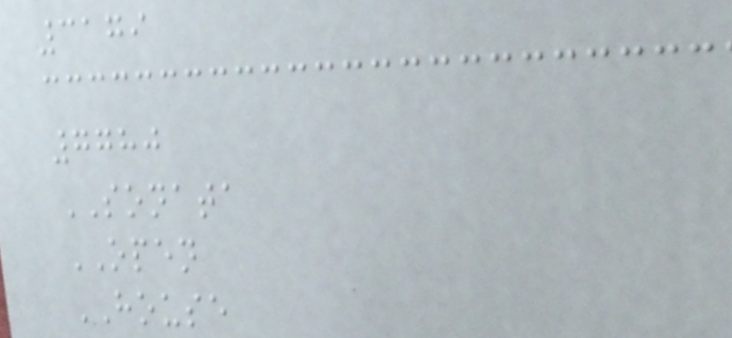3179
7780
SONATA
OPEN
HOUSE
